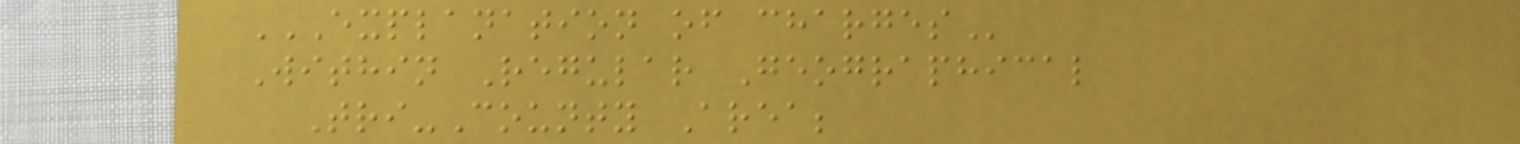EXPLANATION OF CHARGES
Within Regular Geographical
Tri-County Area;
